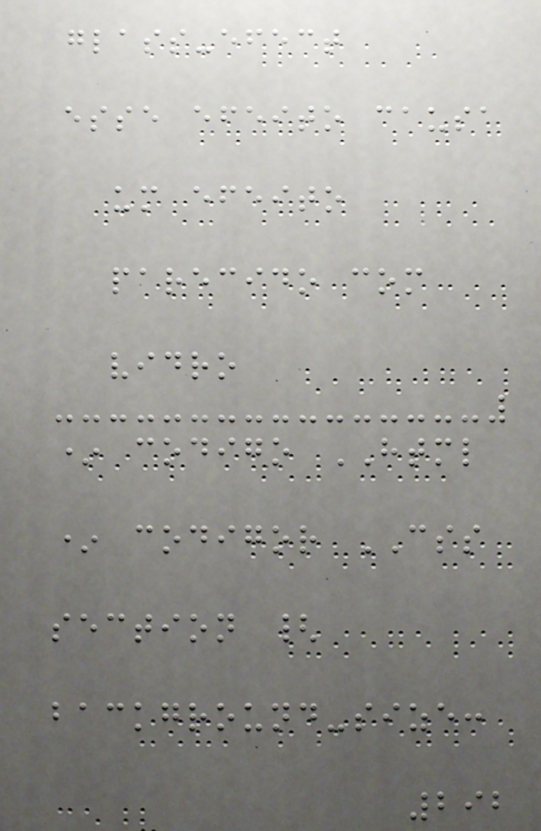glass-efect
esse efeito causa
um efeito
parecido com
vidro
* codigo HTML
* codigor CSS
section {
background-size:
292
